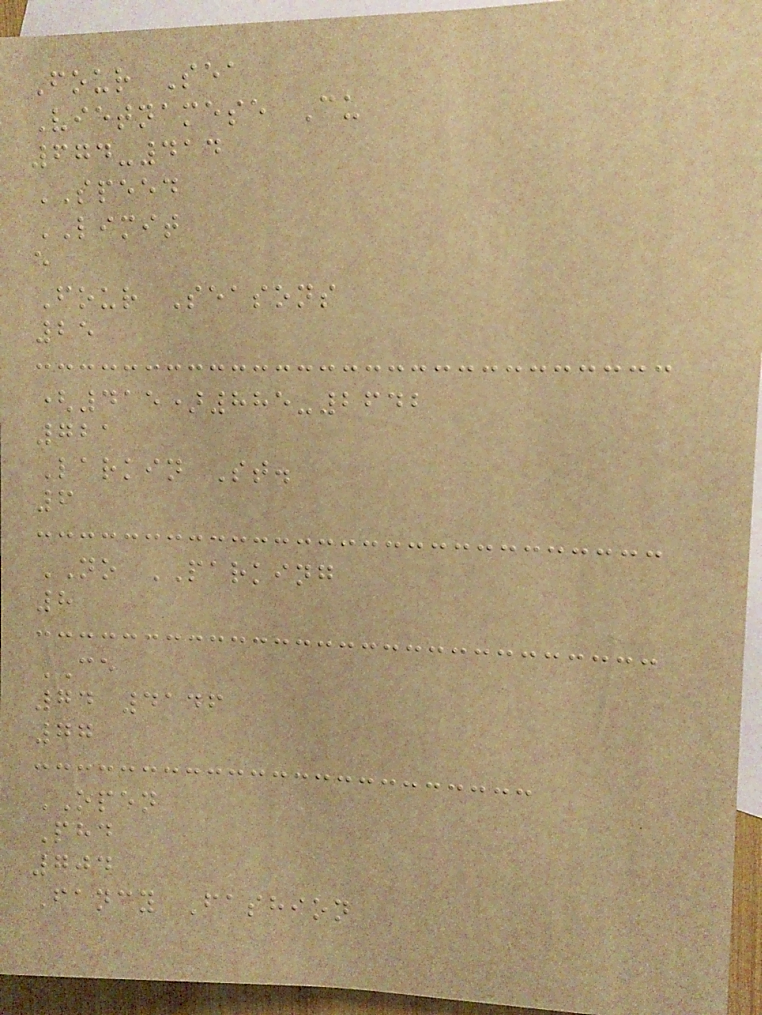Four Sea
Vietnamese Cu
674-414
SPEED
LIMIT
e
Four Seasons
25
(415)885-2642
721
Larkin St.
6
NO PARKING
8
CE
74 4146
77
OPEN
Phd
704
Fancy Fashion
